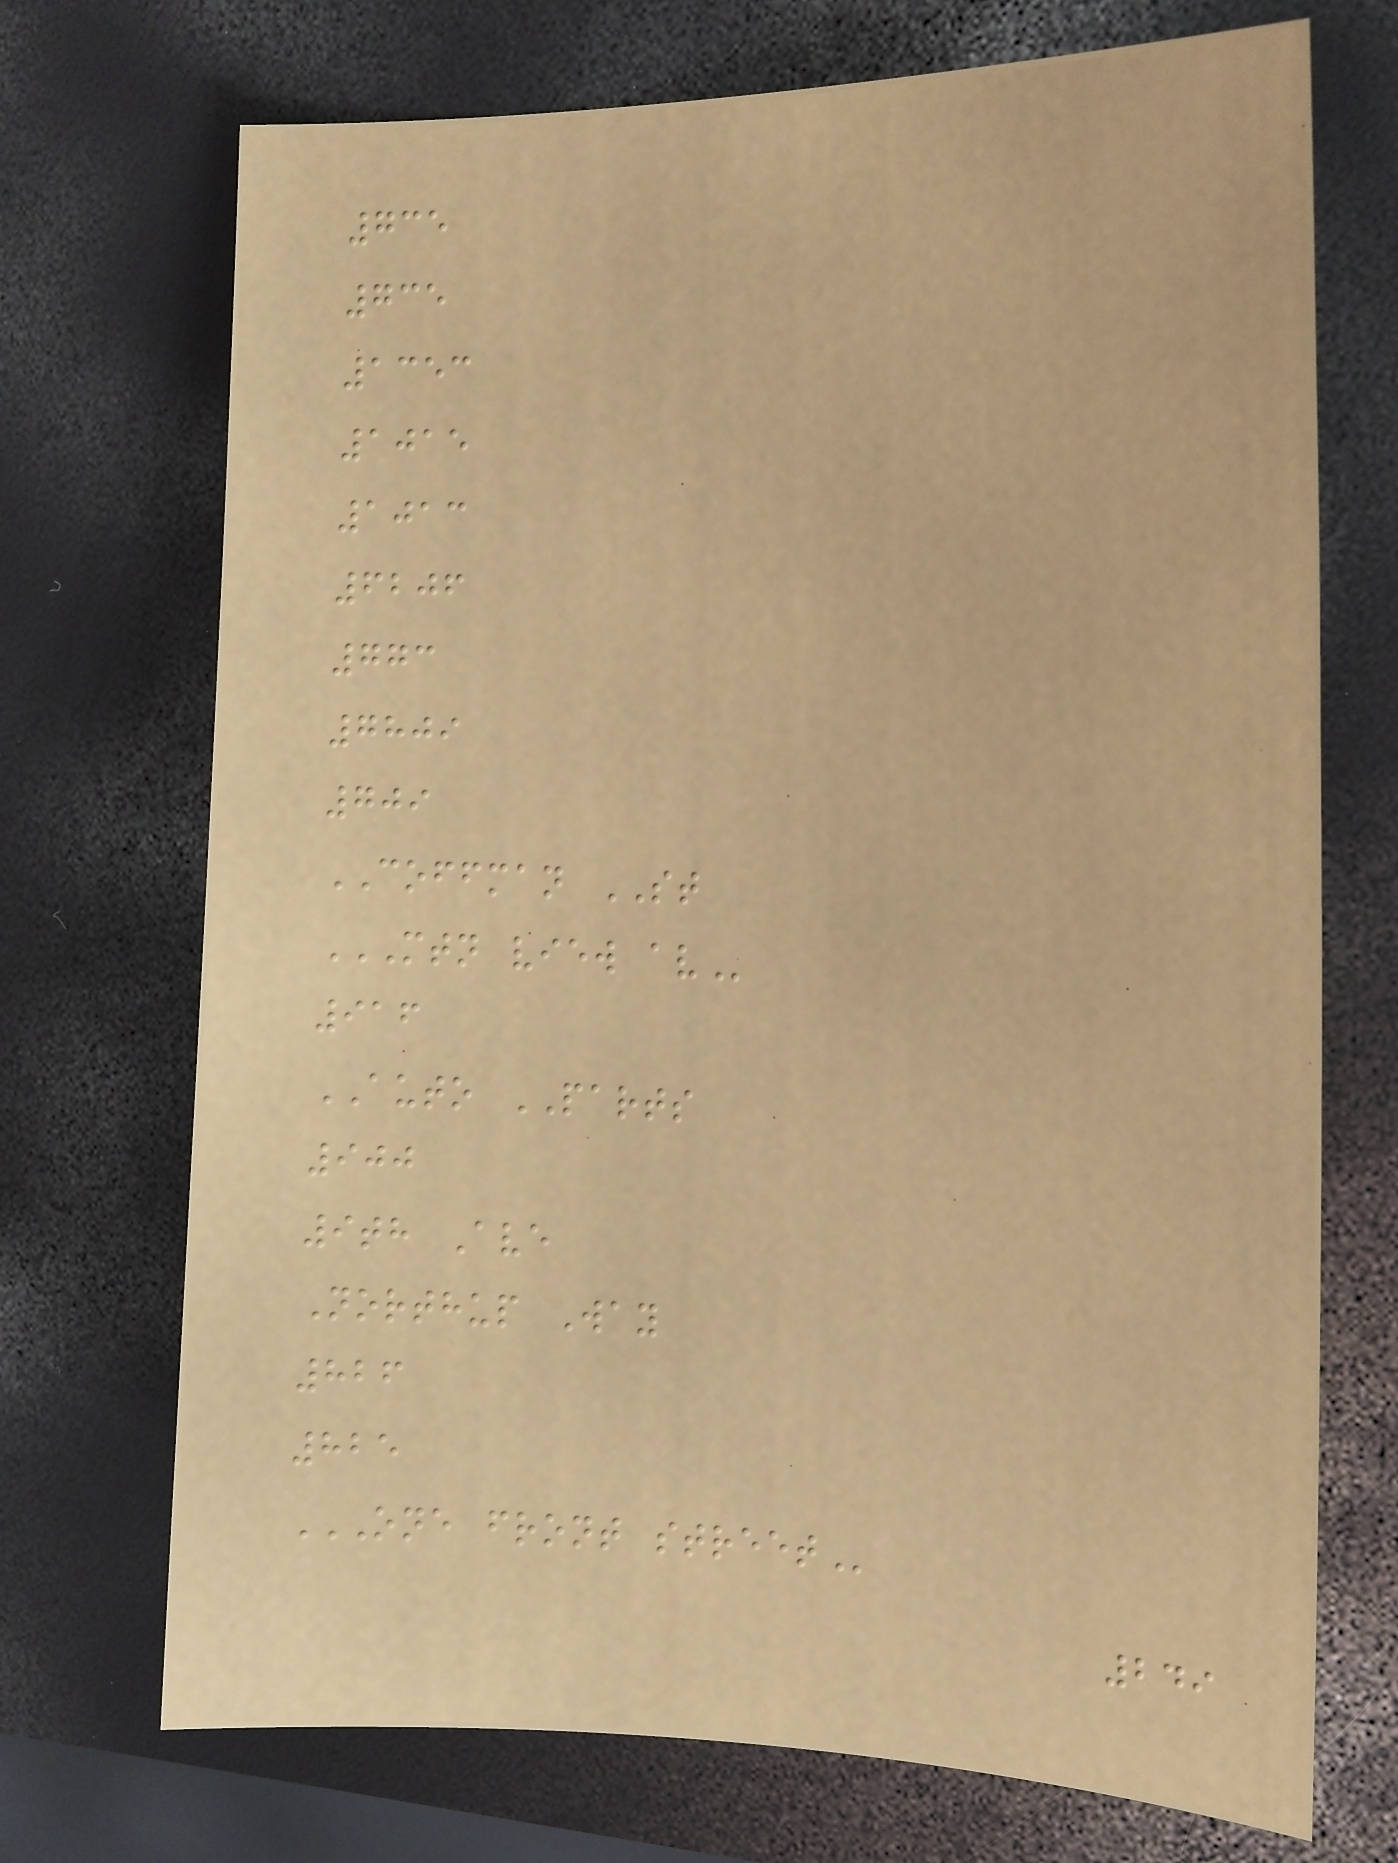735
735
1353
1015
1013
6206
773
7809
709
COFFMAN ST
MTN VIEW AV
916
AUTO PARTS
900
9th Ave
Northup Way
826
825
ONE FRONT STREET
249
